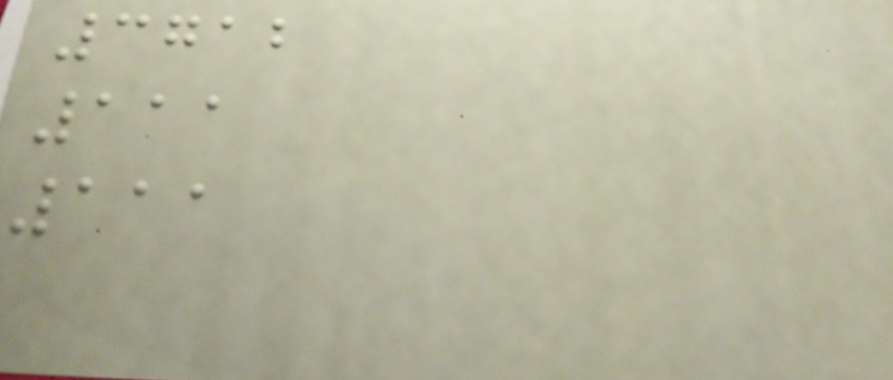3712
111
111
